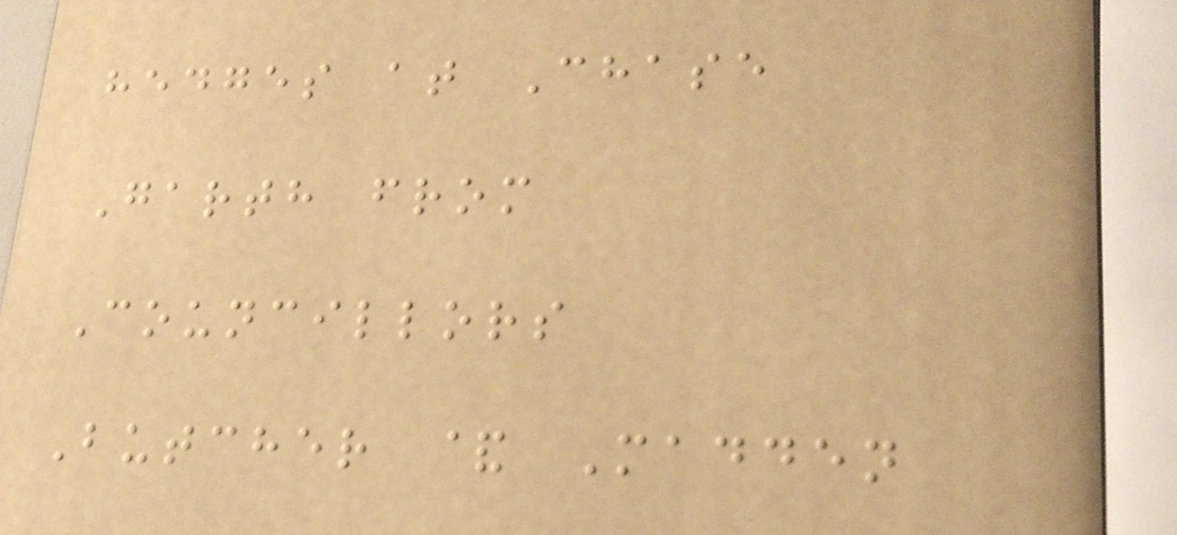hedges at Chase
Garth from
Councillors
Butcher & Madden
